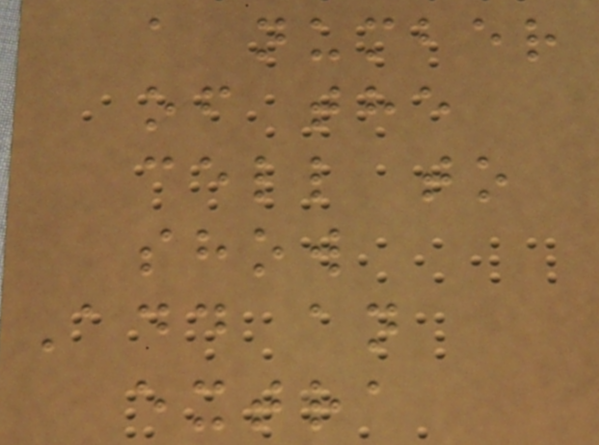a number
of the
cell to
show
Add an
extra
